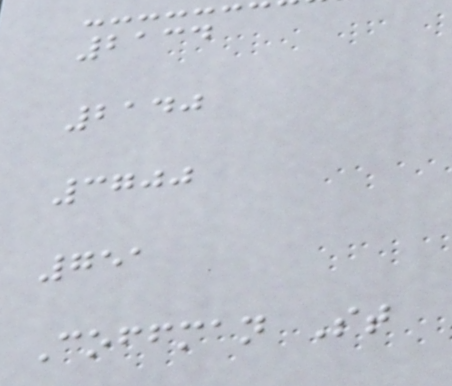2134
2140
3700
751
Coffman St
